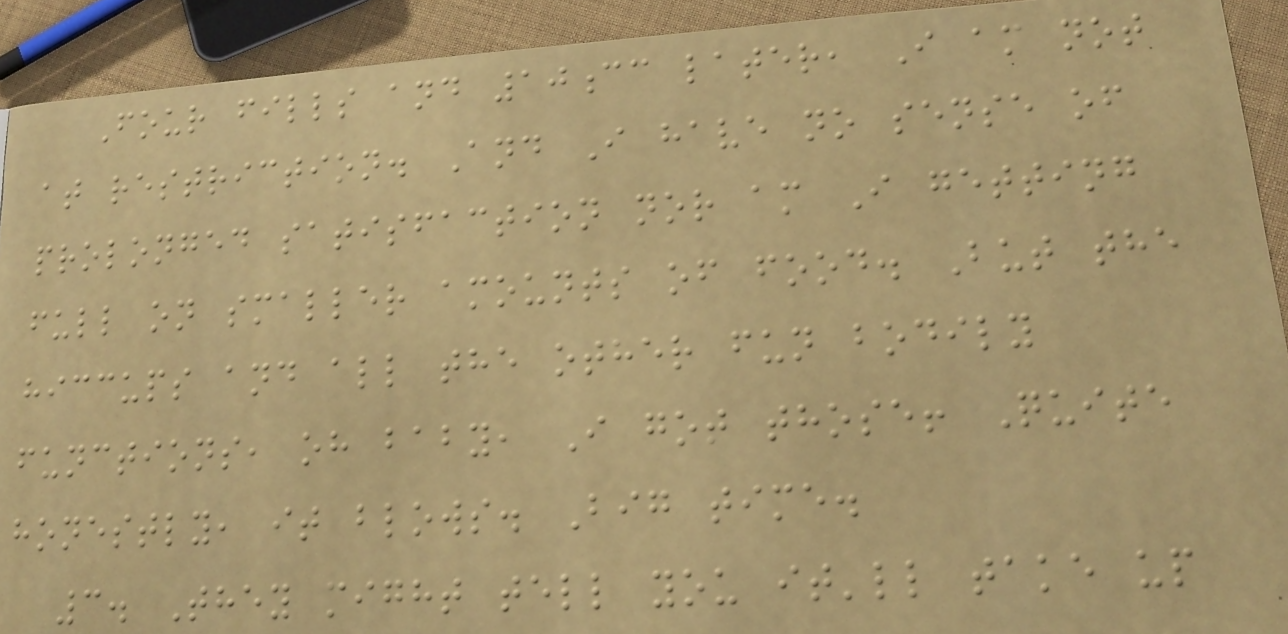Four fills and 10cc later, I am not
at restriction. And I have no sense of
prolonged satisfaction nor am I getting
full on smaller amounts of food. But the
hiccups and all the other fun bodily
functions, oh baby, I got those! Quite
honestly, it blows. Big time.
3. They might tell you it'll take up
